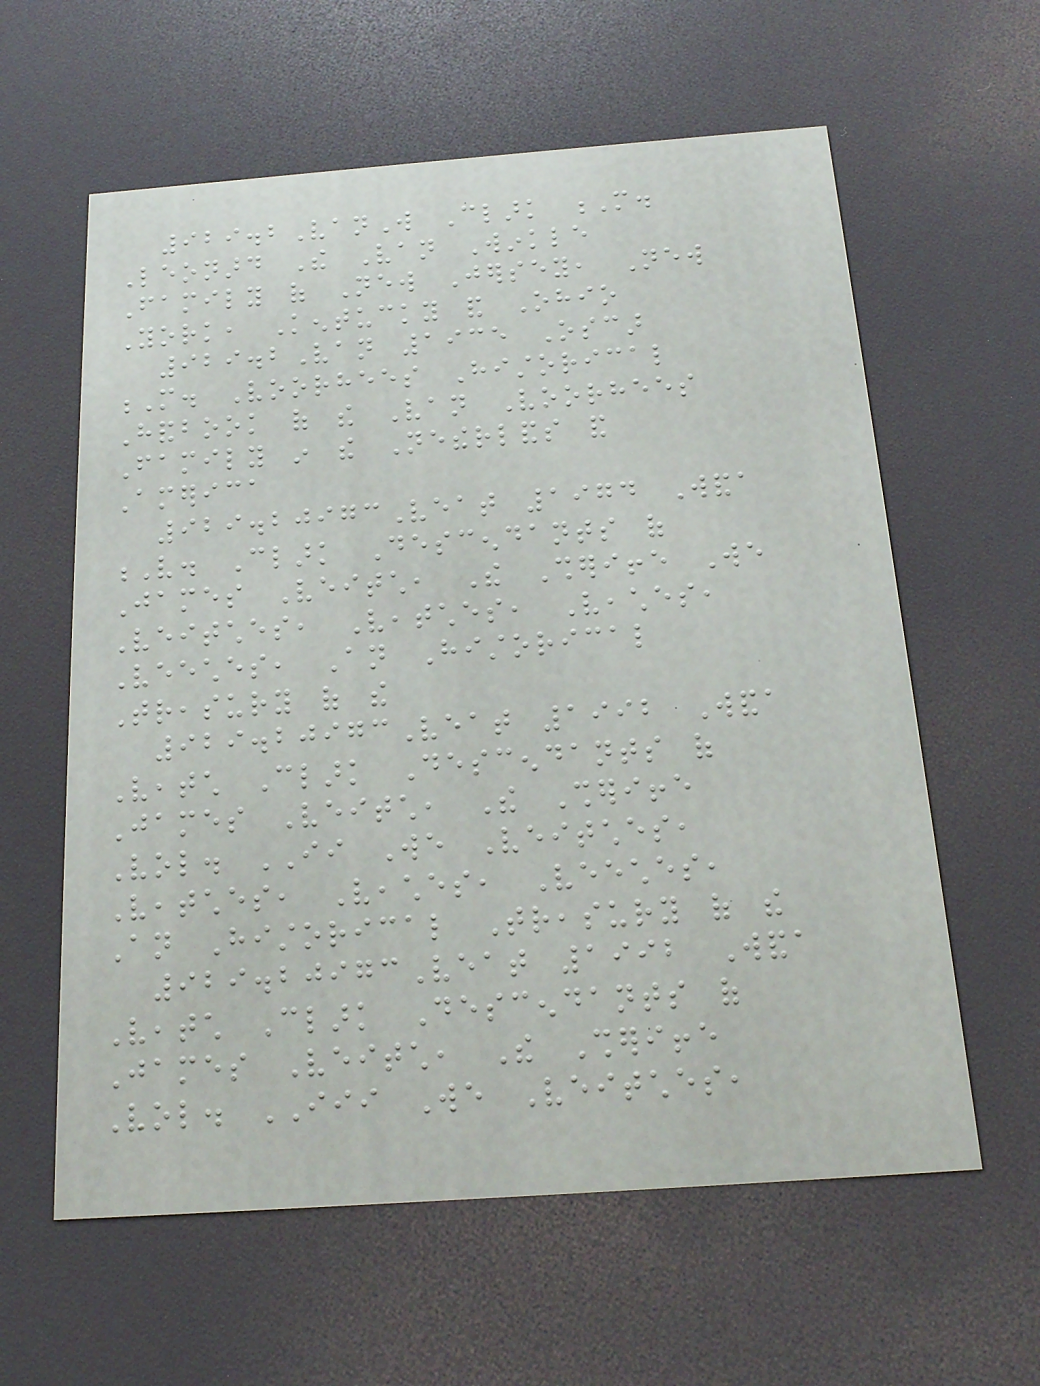929.2VanW Clark M.
Leonard The Van Winkle
Family of New Jersey, New
York, Kentucky and Ohio
929.2Van 1935 Oscar
M. Voorhees Historical
Handbook of the Van Voorhees
Family in the Netherlands and
America
929.20973Veat 1974 Wanda
V. Clark Descendants of
James Veitch, The Sheriffe We
Veitches, Veatches, Veaches,
Veeches, An Historical
Treasury of the
929.20973Veat 1992 Wanda
Veatch Clark Descendants of
James Veitch, The Sheriffe
Vol. II We Veitches,
Veatches, Veaches, Veeches,
An Historical Treasury of the
929.20973Veat 1992 Wanda
Veatch Clark Descendants of
James Veitch, The Sheriffe
Vol. III We Veitches,
